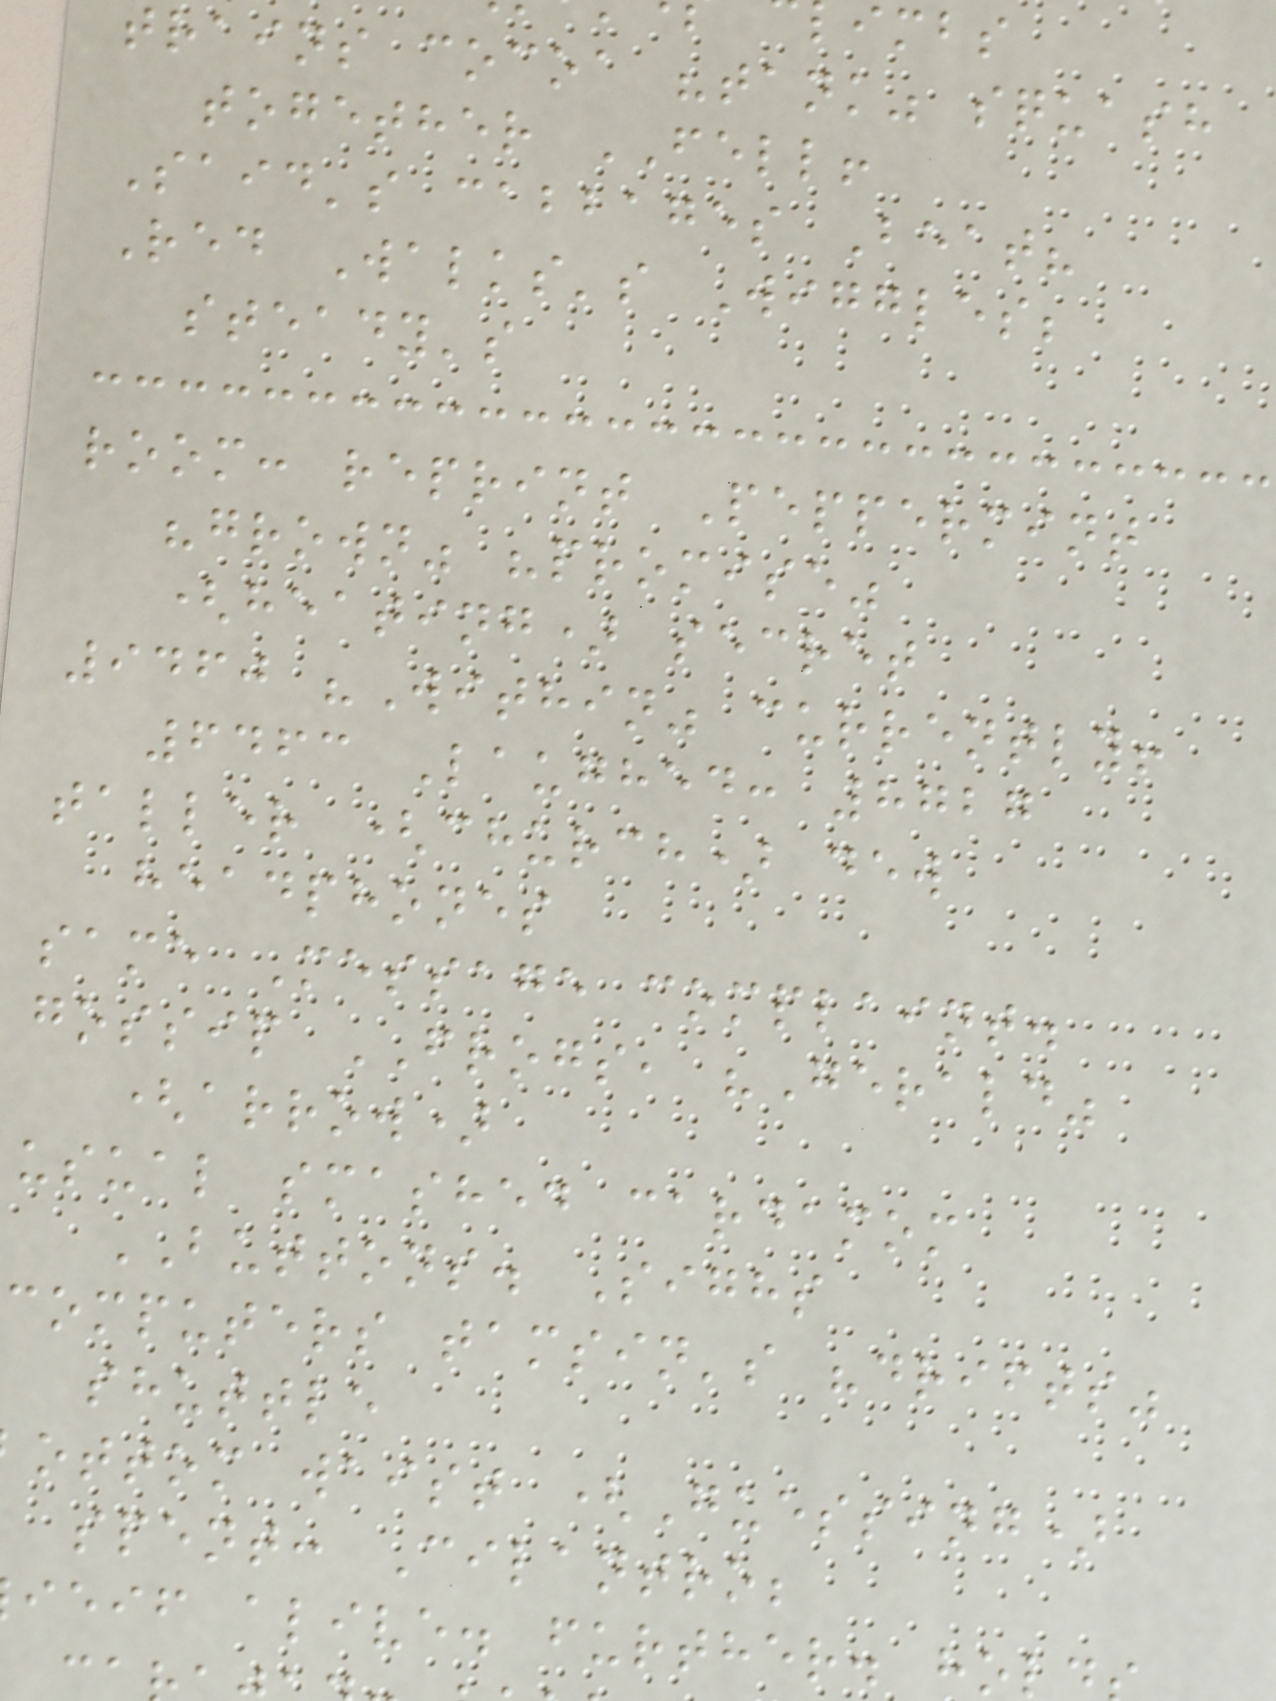trains cocoa "tank" squash
together FELL!
Said's cabbages Beat?
Red Walks's Wiggles;
steady's
room: reprint Peppermint
"grown" "promise"
(heating) secret
9460 "Within" currently!
6463 Laughed: 8727
taller (church) dew
headphones
same Message complaint.
gossip FROGS, "Gerald"
(arrow)
usual smashed cardamom
BUTTONS. Sighs
computers tamsin's "drifts"
shuttle
ottom waist (Guessing)
spent: Cilantro;
ieif alive. further. hol
